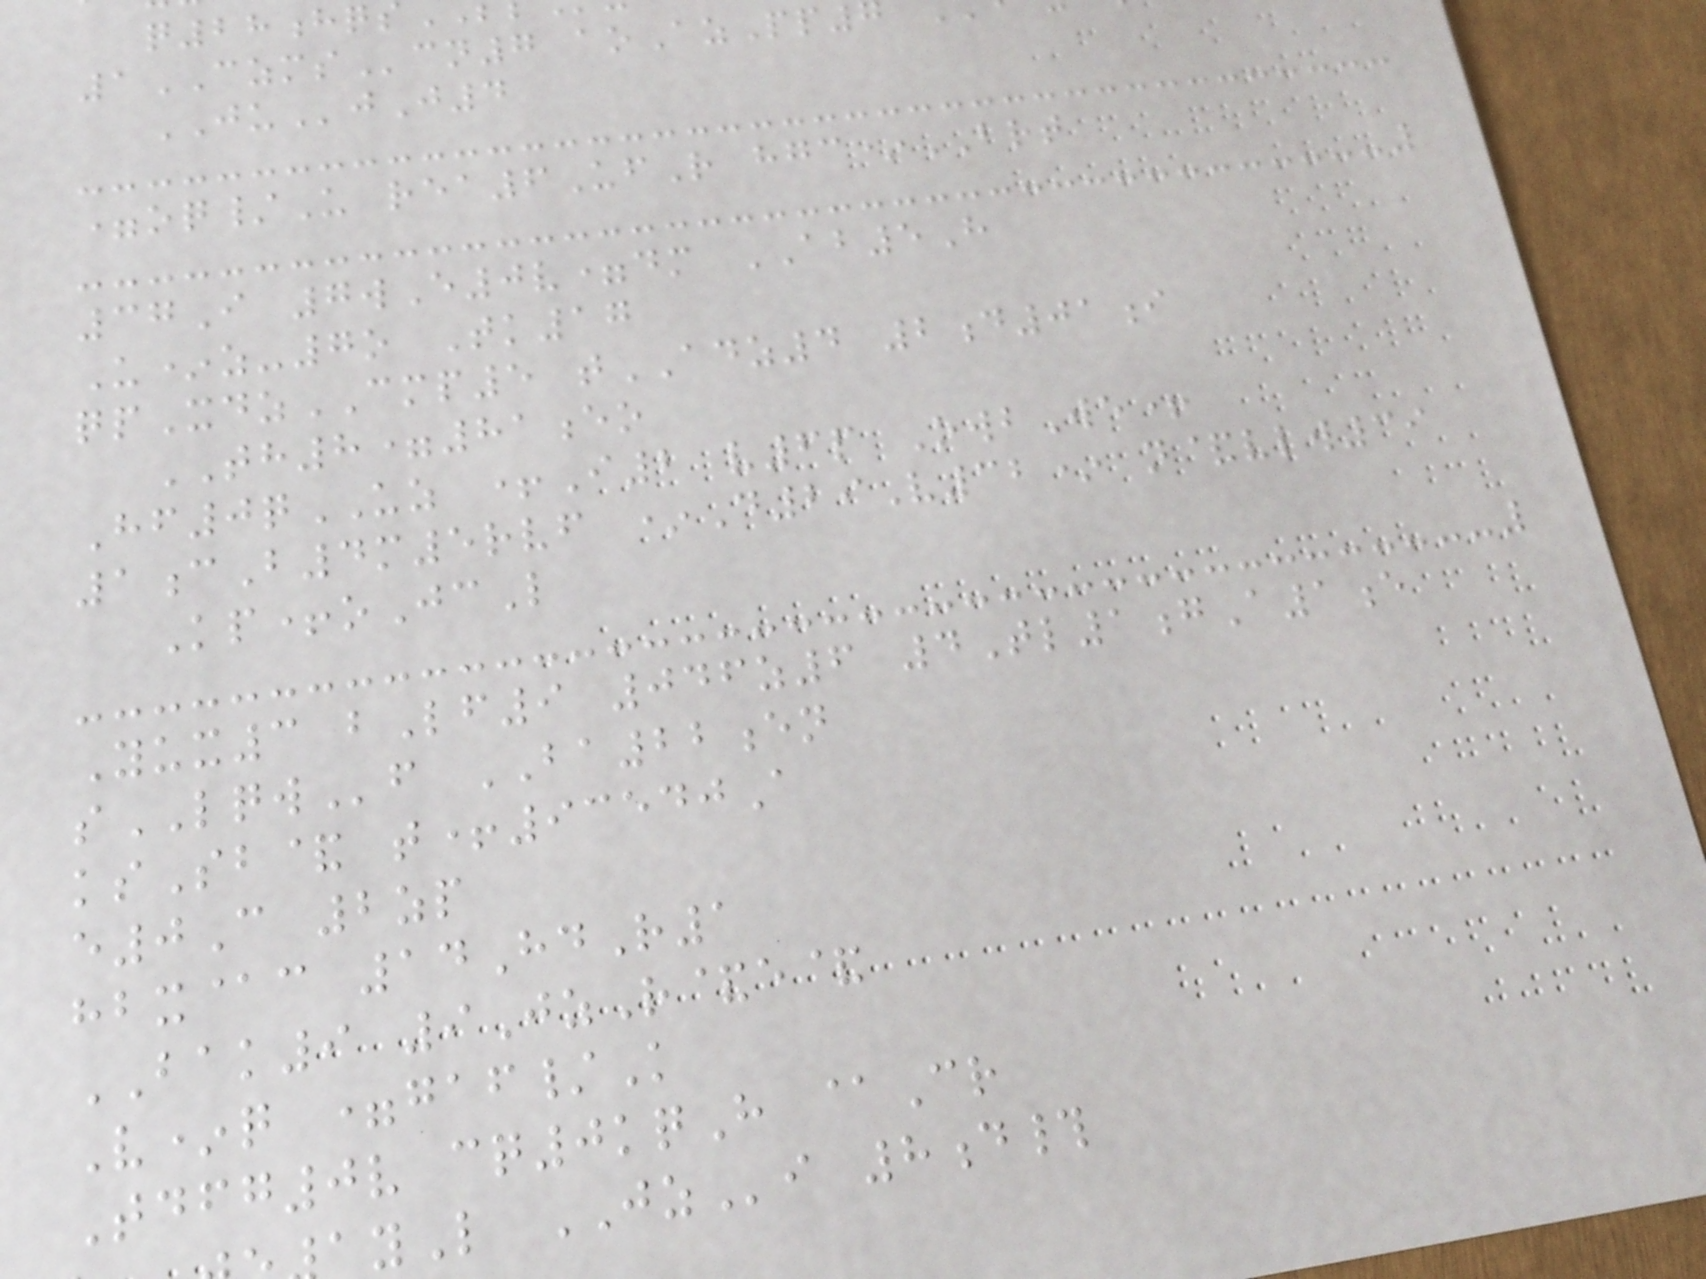q28hq
1CZMScn7 aoAzPp
JUjJ4
=oq/U rea6UfR hgc*BRT
37I 7wE0v=dm AB5H
U*z-7o Tk17
qpXdzCMP5 tADZ4 2d01i
TH8=81eo
Hf0qUZ +I2 v6p OwbWe+
1cB4m5rvf *D29V32* n&vlw39
Kp+oJcL
Yux3 bLf9 046z6 4Tl1gA1e
sLQWf BA22en
ksSb& t+93540A
e0C 2zp
hbx@c 14HdR1
BAK9 9JzR&e&
V*q =gaf/K
Tdfg0v cq0kqH @Cr
yL JZi 8d#
